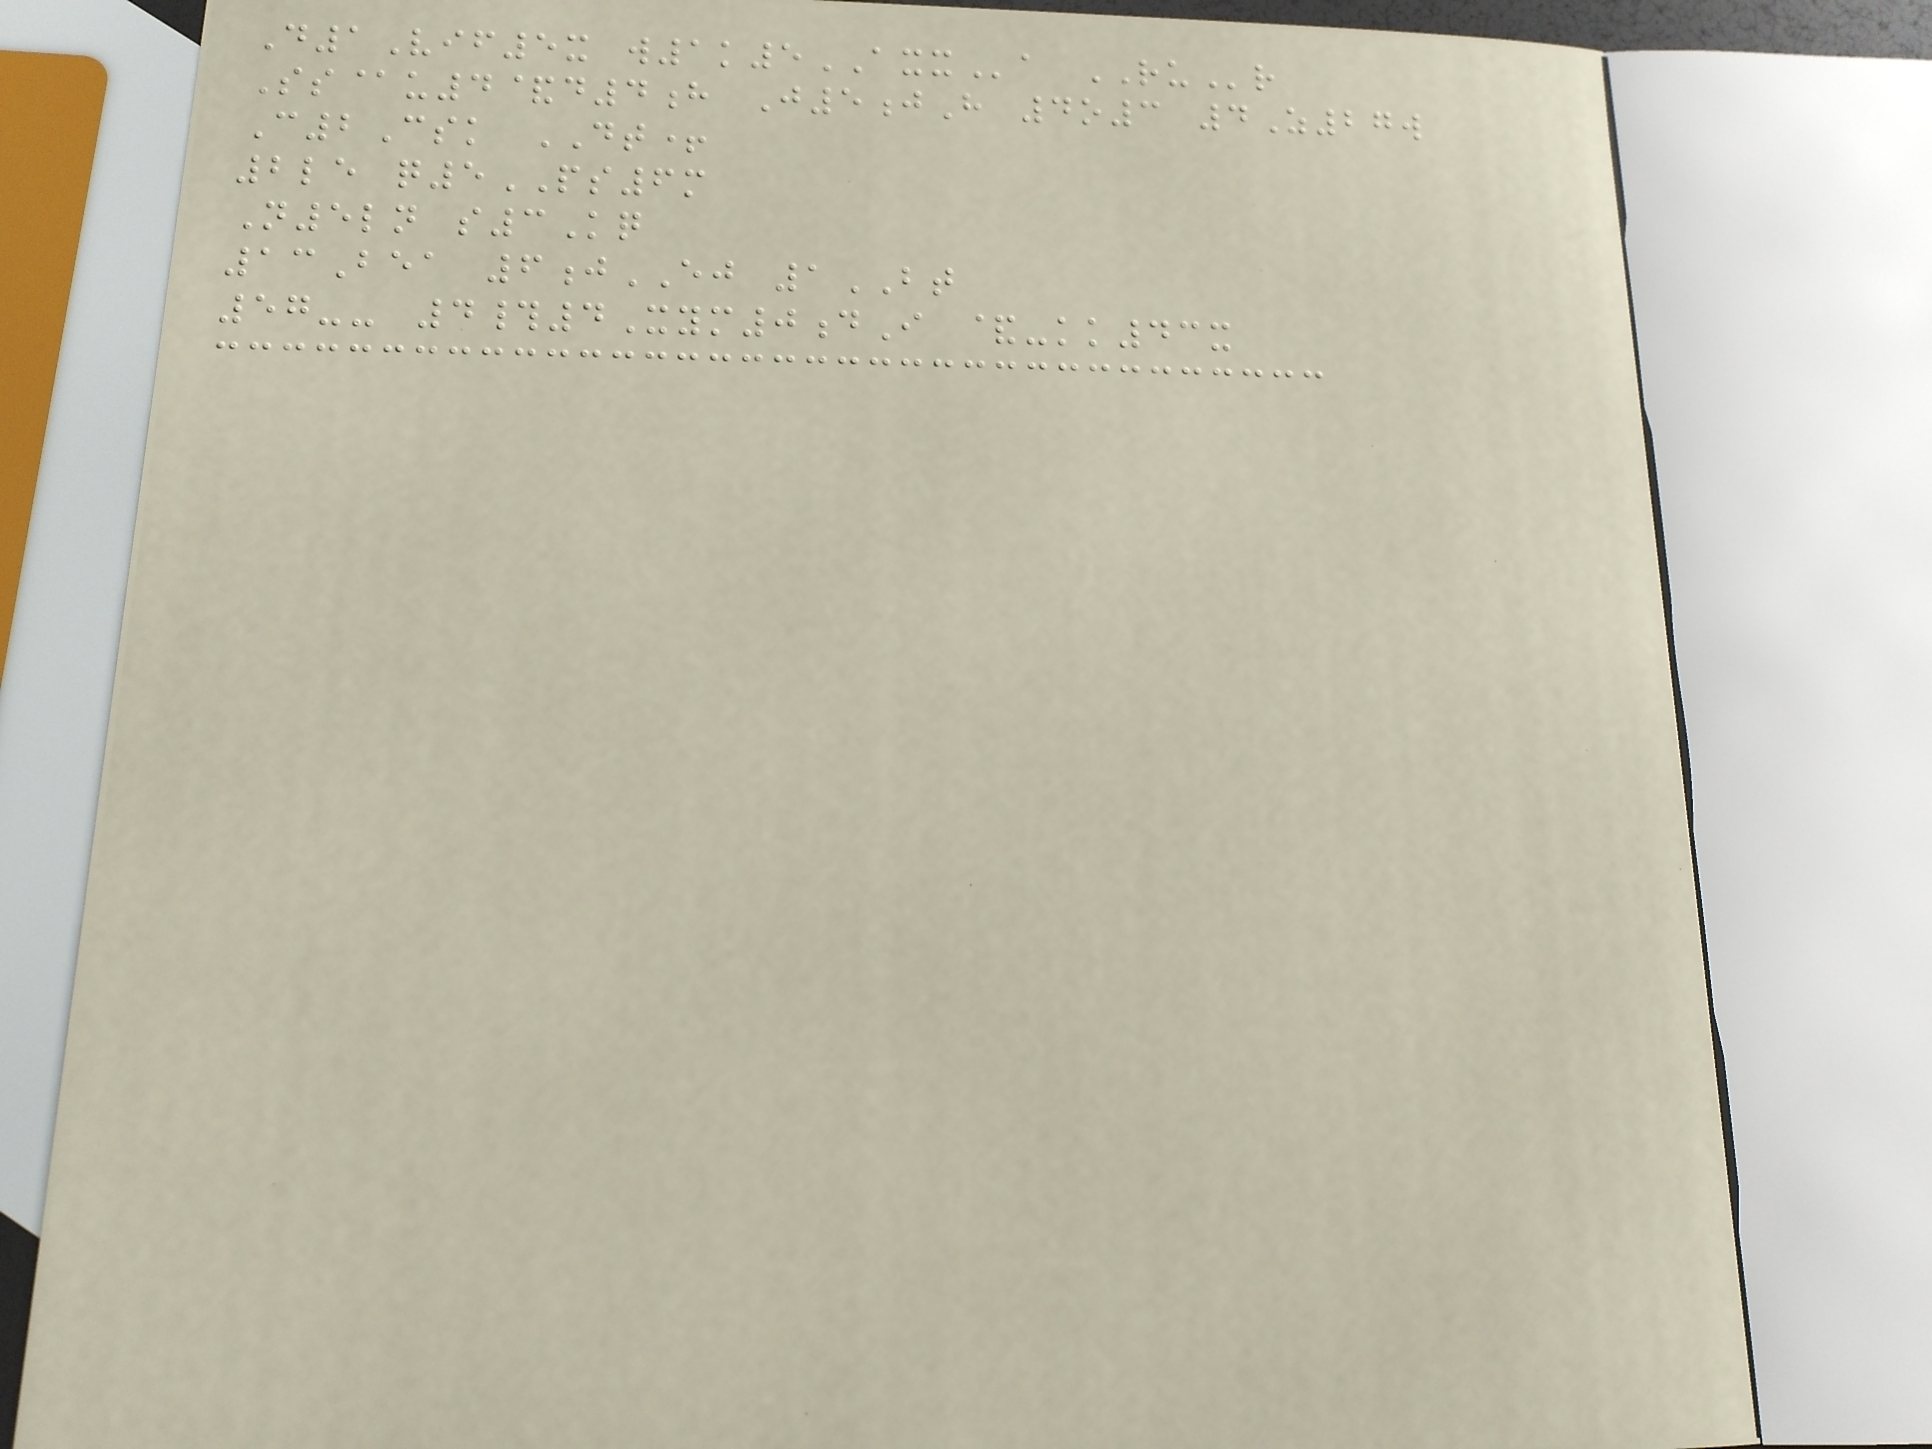D1Vif5x w1k5AXXa RUr
Ss@u4&d4h J5jH 4o3 4Z27w
C2Csk DT+
2le q5PS6m
N5ln s3Kq
13Bea 6jEJ 1BT
57-- 4#4Xym0dI &-kk43x
